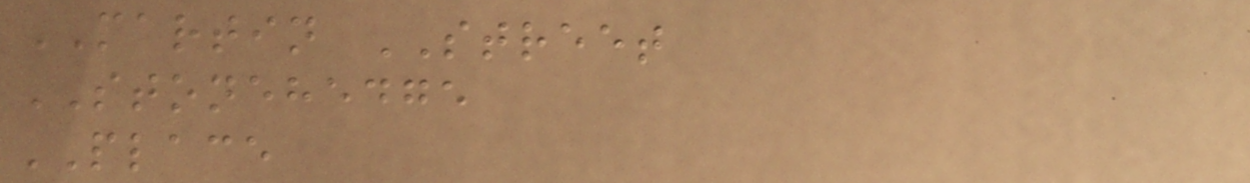MARTIN STREET
STONEHEDGE
PLACE
